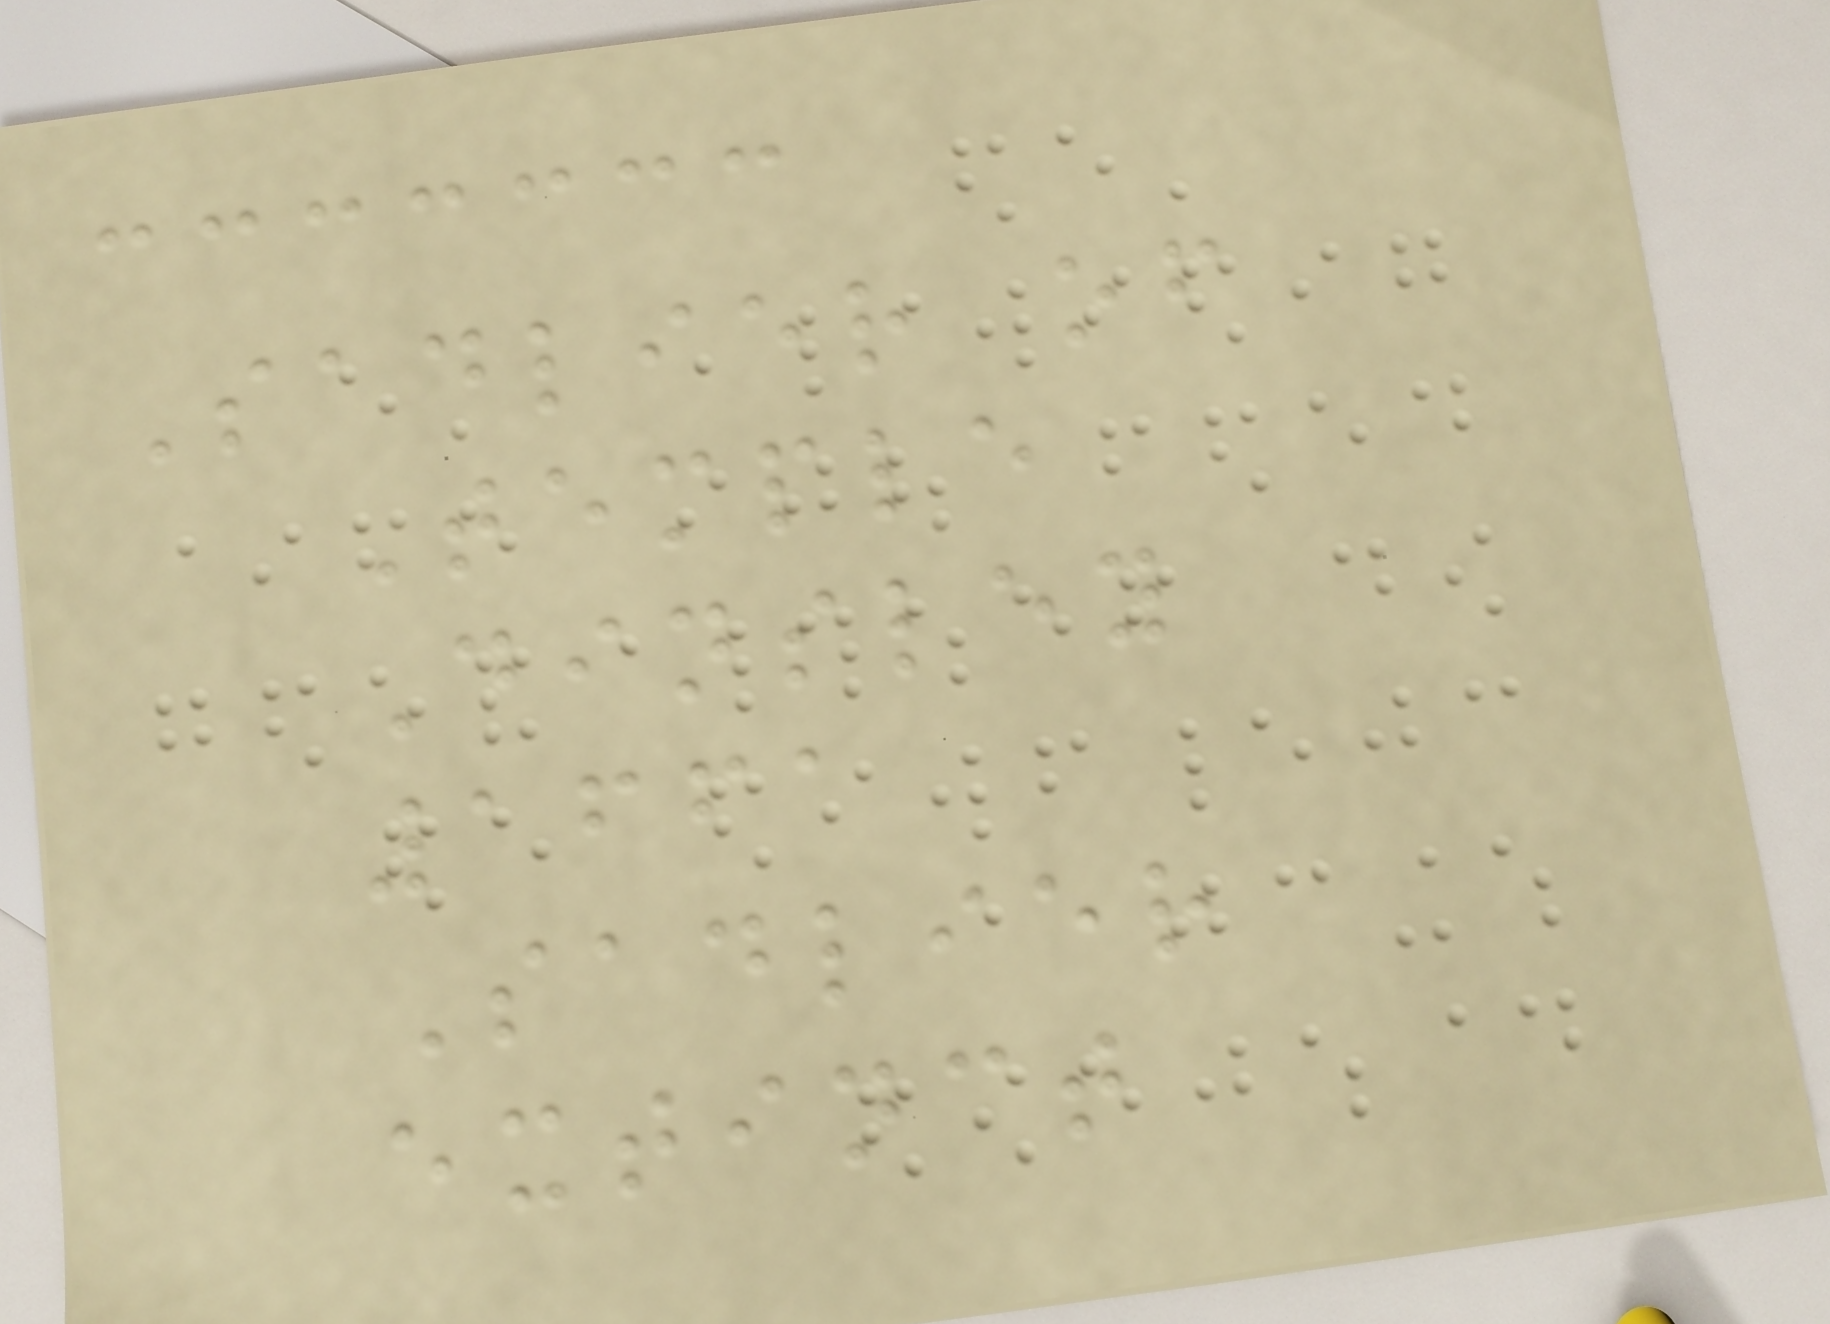Sadlier of
Temple
Dinsley
1661
Sadlier
extinct
